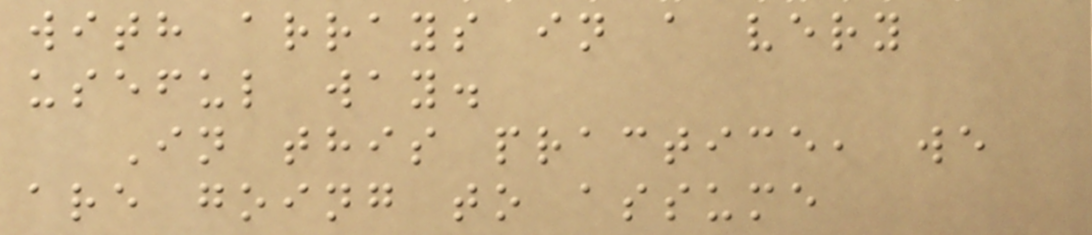with arrays in a very
useful way.
In this practice, we
are going to assume
